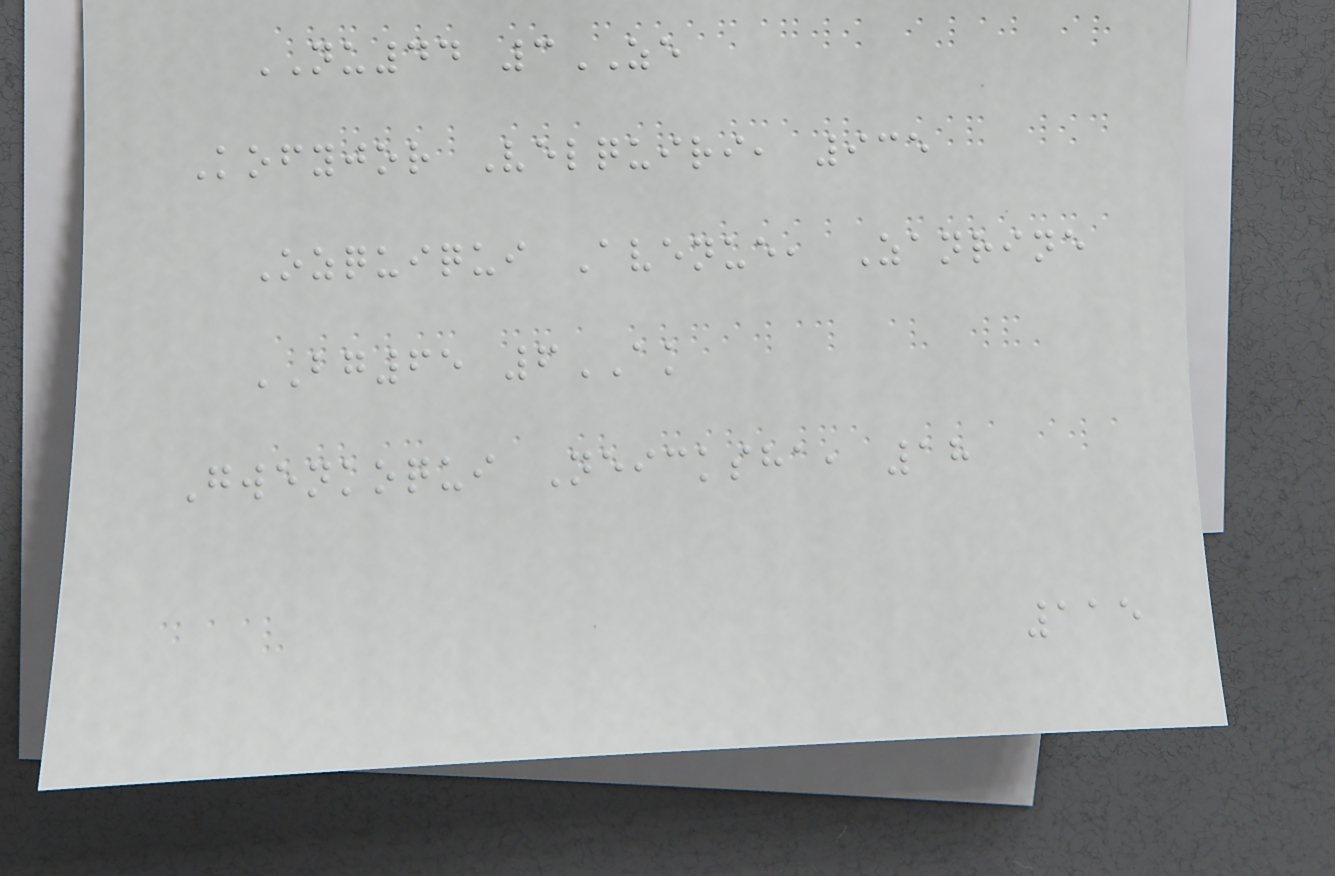NU44 3ZE
Kofyjor Velquiri, 935
Ozquiqui Avenue, Zanrine
BG65 6AK
Gwenkoqui Neicksha, 18
115
